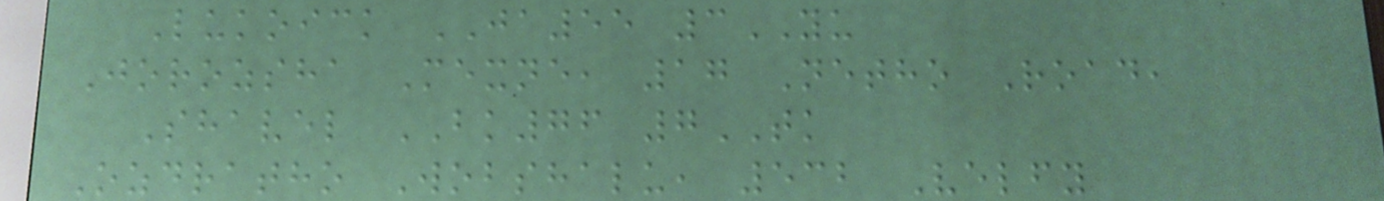Lukoick JA55 3YU
Jorozsha Mexne, 17 Netho Road,
Shavel BK76 7TK
Ozdratho Wobshalu, 532 Velfy
